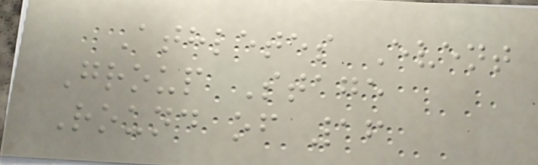Athletes Event
Group Stage
Round of 16
